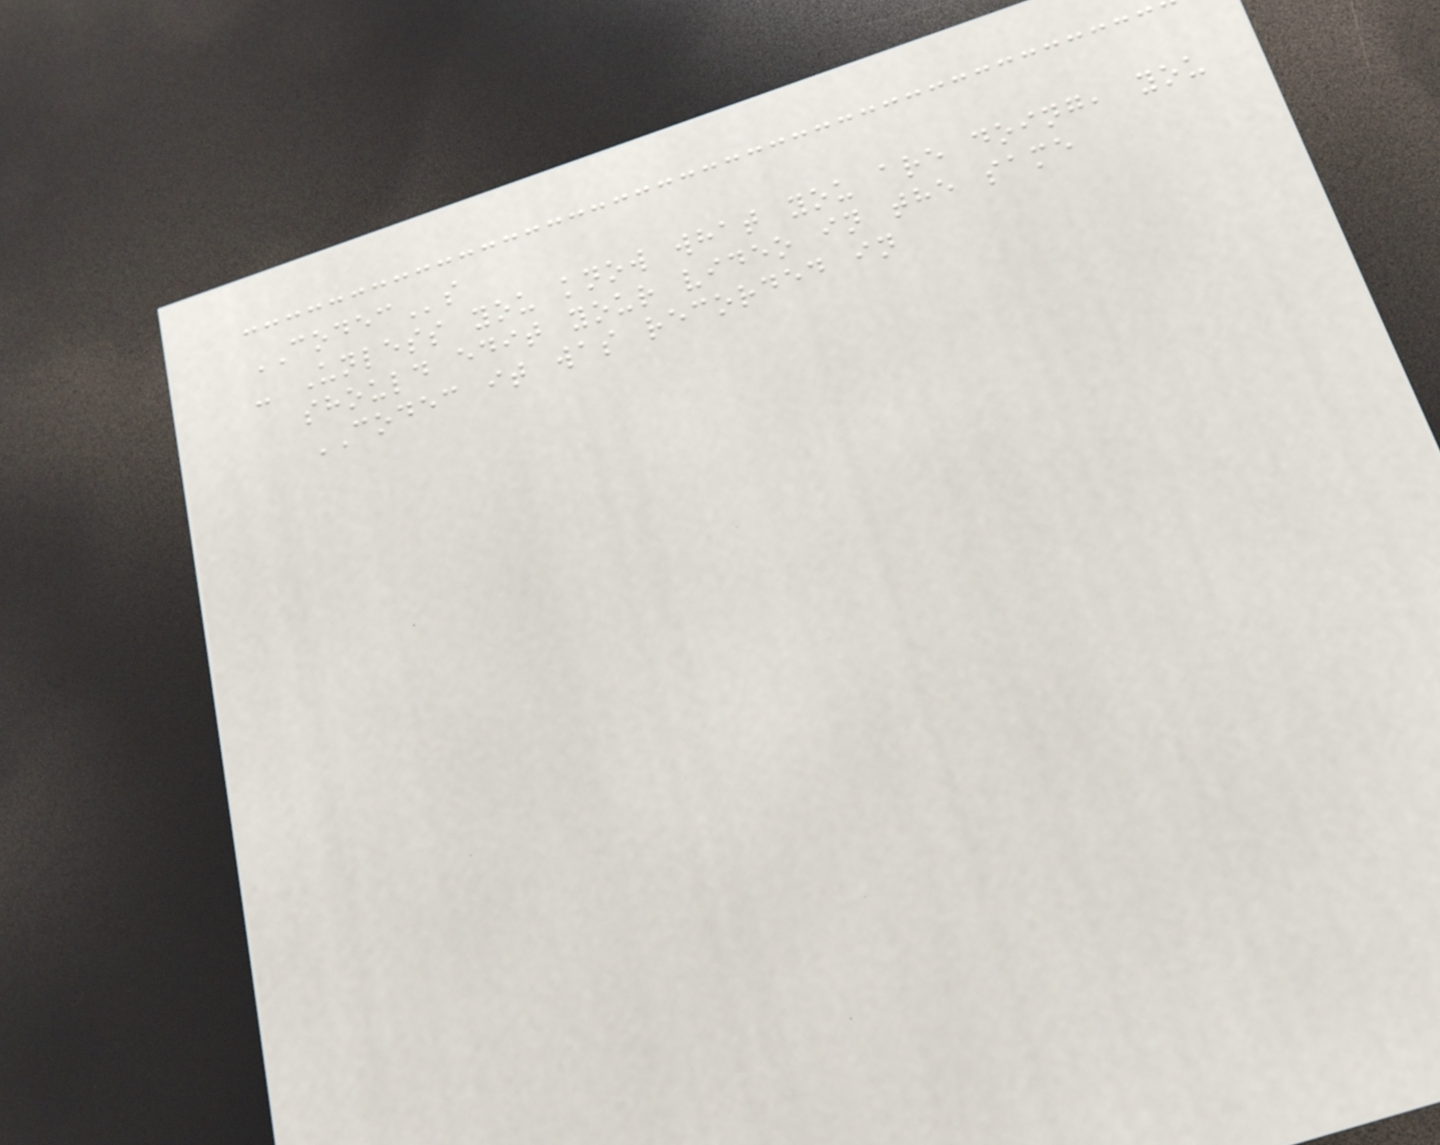CODECs
- Unless you know what you are doing, you
should edit your video in the same
CODEC it was recorded in
